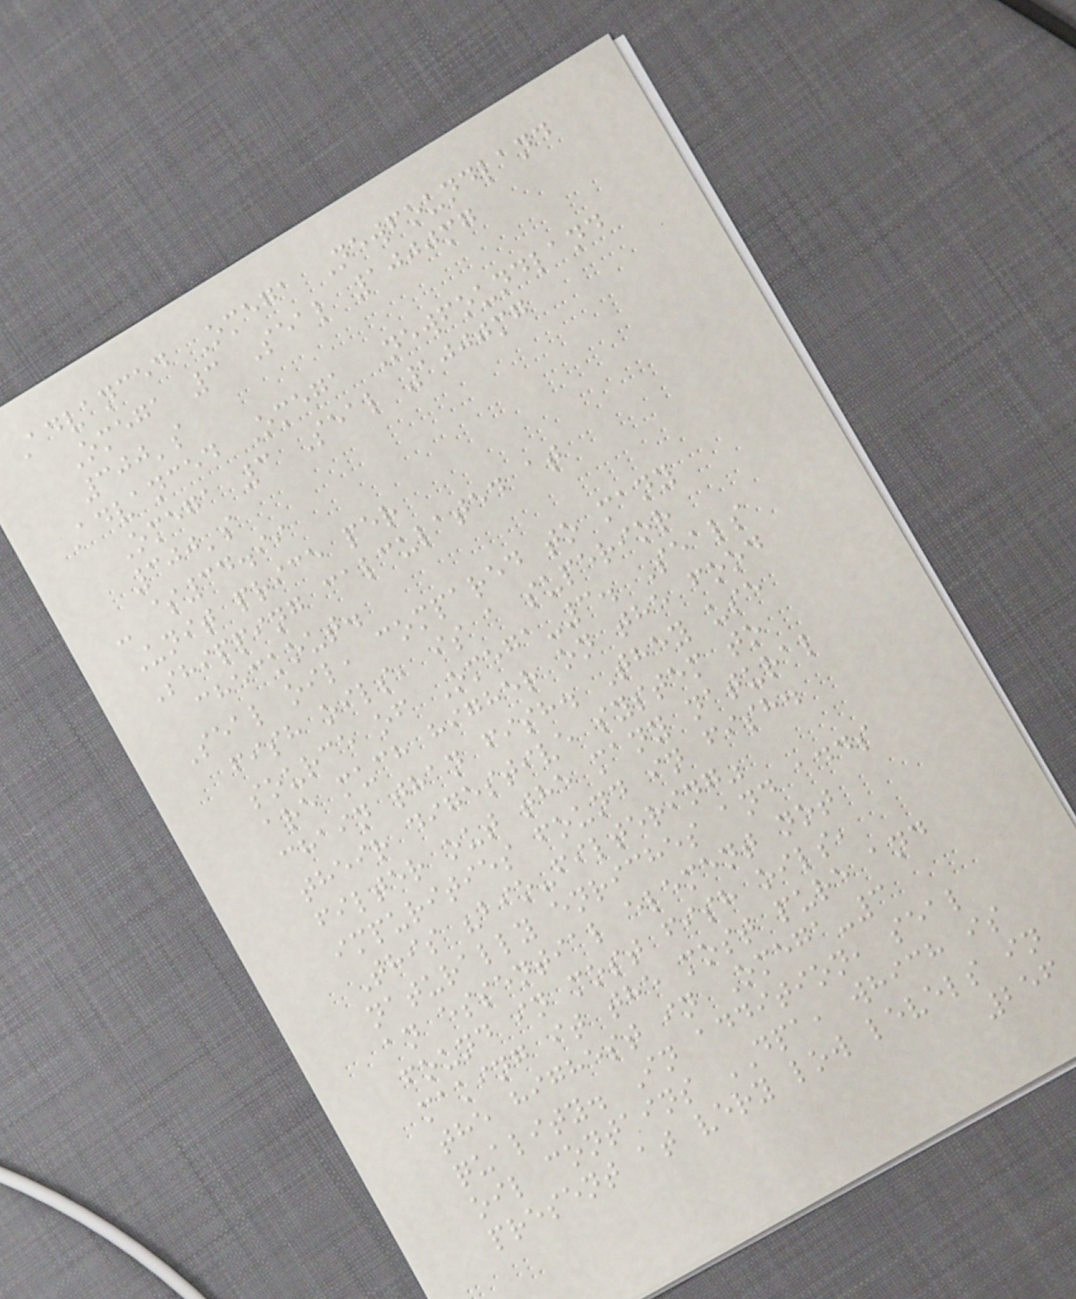Advanced Omega Newfoundland
Omega 3 Seal 1000mg
300's
Advanced Omega Newfoundland
Omega 3 Seal 1000mg
300's
- $34.99
Unit price per
Shipping calculated at
checkout.
Seal oil, compared to many
fish oils, is a superior
source of Omega-3. Seals
are much higher on the food
chain than fish. They use
their digestive system to
filter out the many natural
impurities found in fish.
This "bio-filtering"
naturally enriches and adds
an essential element not
found in most fish oils,
making it the most pure and
the highest in Omega-3
quality. In addition, seal
oil contains DPA, which is
present at very low levels in
256
